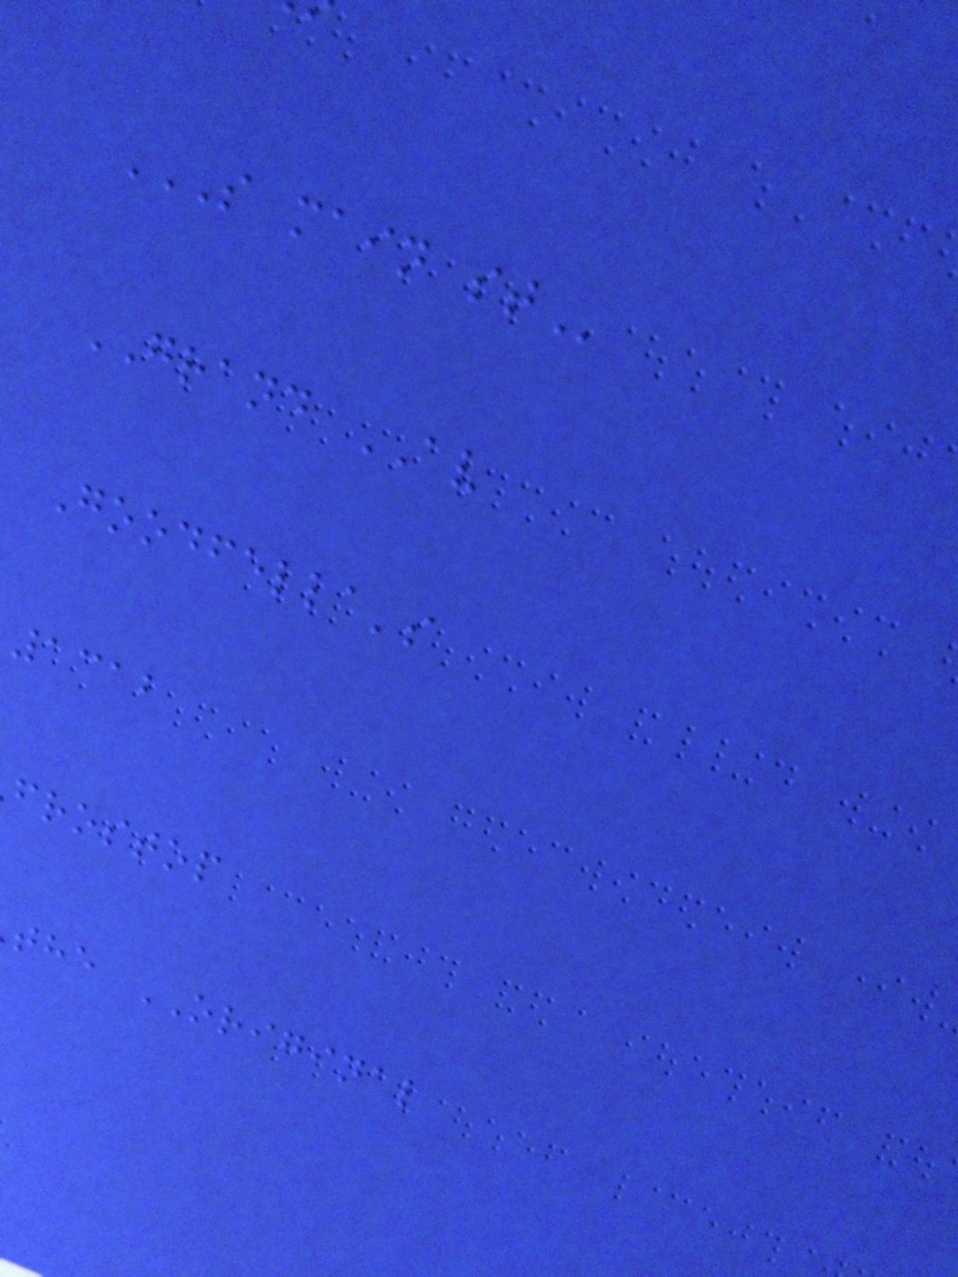S MAIN ST
GRAND AV
Goodfella's
1312
frostop
the ORIGINAL
